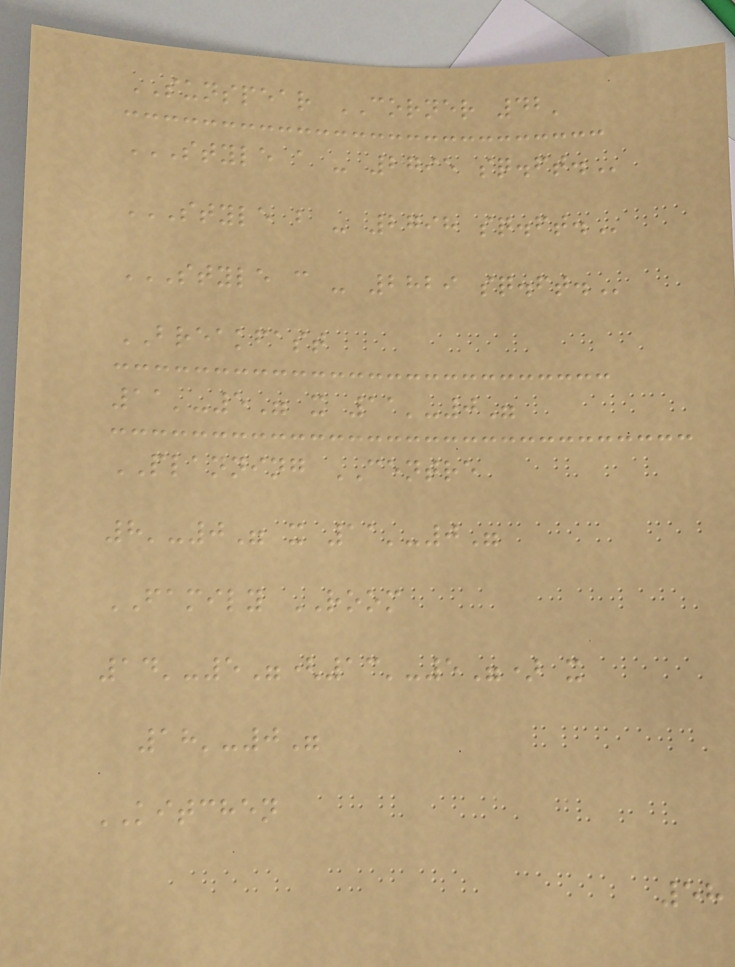SUNSPEAR CORNER 42'
STYLE A - 2795 SQ.FT.
STYLE B - 2798 SQ.FT.
STYLE C - 2829 SQ.FT.
BREAKFAST
11'-5" x 11'-0"
PLANNING CENTRE
8'-0" x 11'-0"
FAMILY ROOM
14'-5"(13'-5") x
18'-0"
KITCHEN
58
